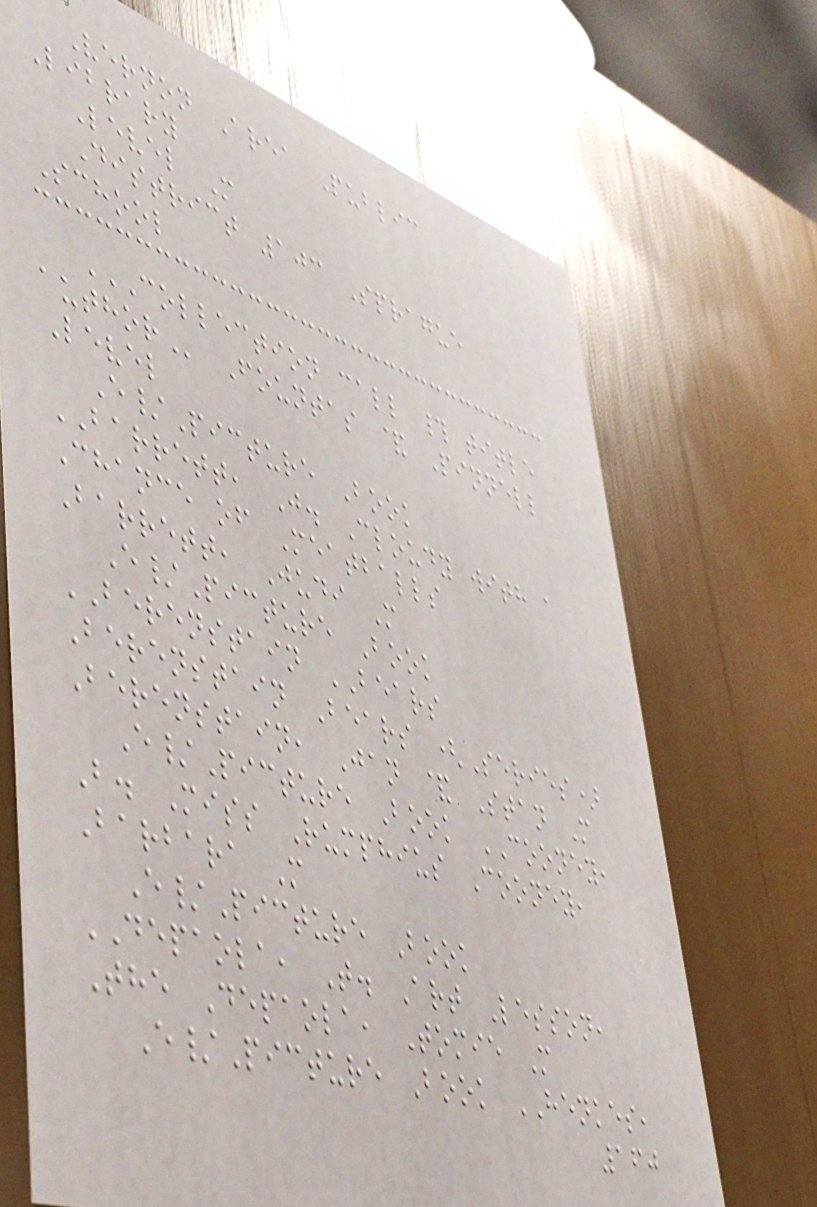Vernon Area Public
Library
Level M
District 103 Sprague
School
COLLECTION CALL # TITLE
AUTHOR Fountas & Pinnell
Level
E/Picture Book
BARRETT, J. Cloudy with a
Chance of Meatballs
Barrett, Judi M
E/Picture Book
BERENSTAIN BEARS
Berenstain Bears (Series)
Berenstain, Jan & Stan M
E/Picture Book COONEY,
B. Miss Rumphius Cooney,
Barbara M
E/Picture Book
DEPAOLA, T. Art Lesson,
The Depaola, Tomie M
E/Picture Book HENKES,
160
